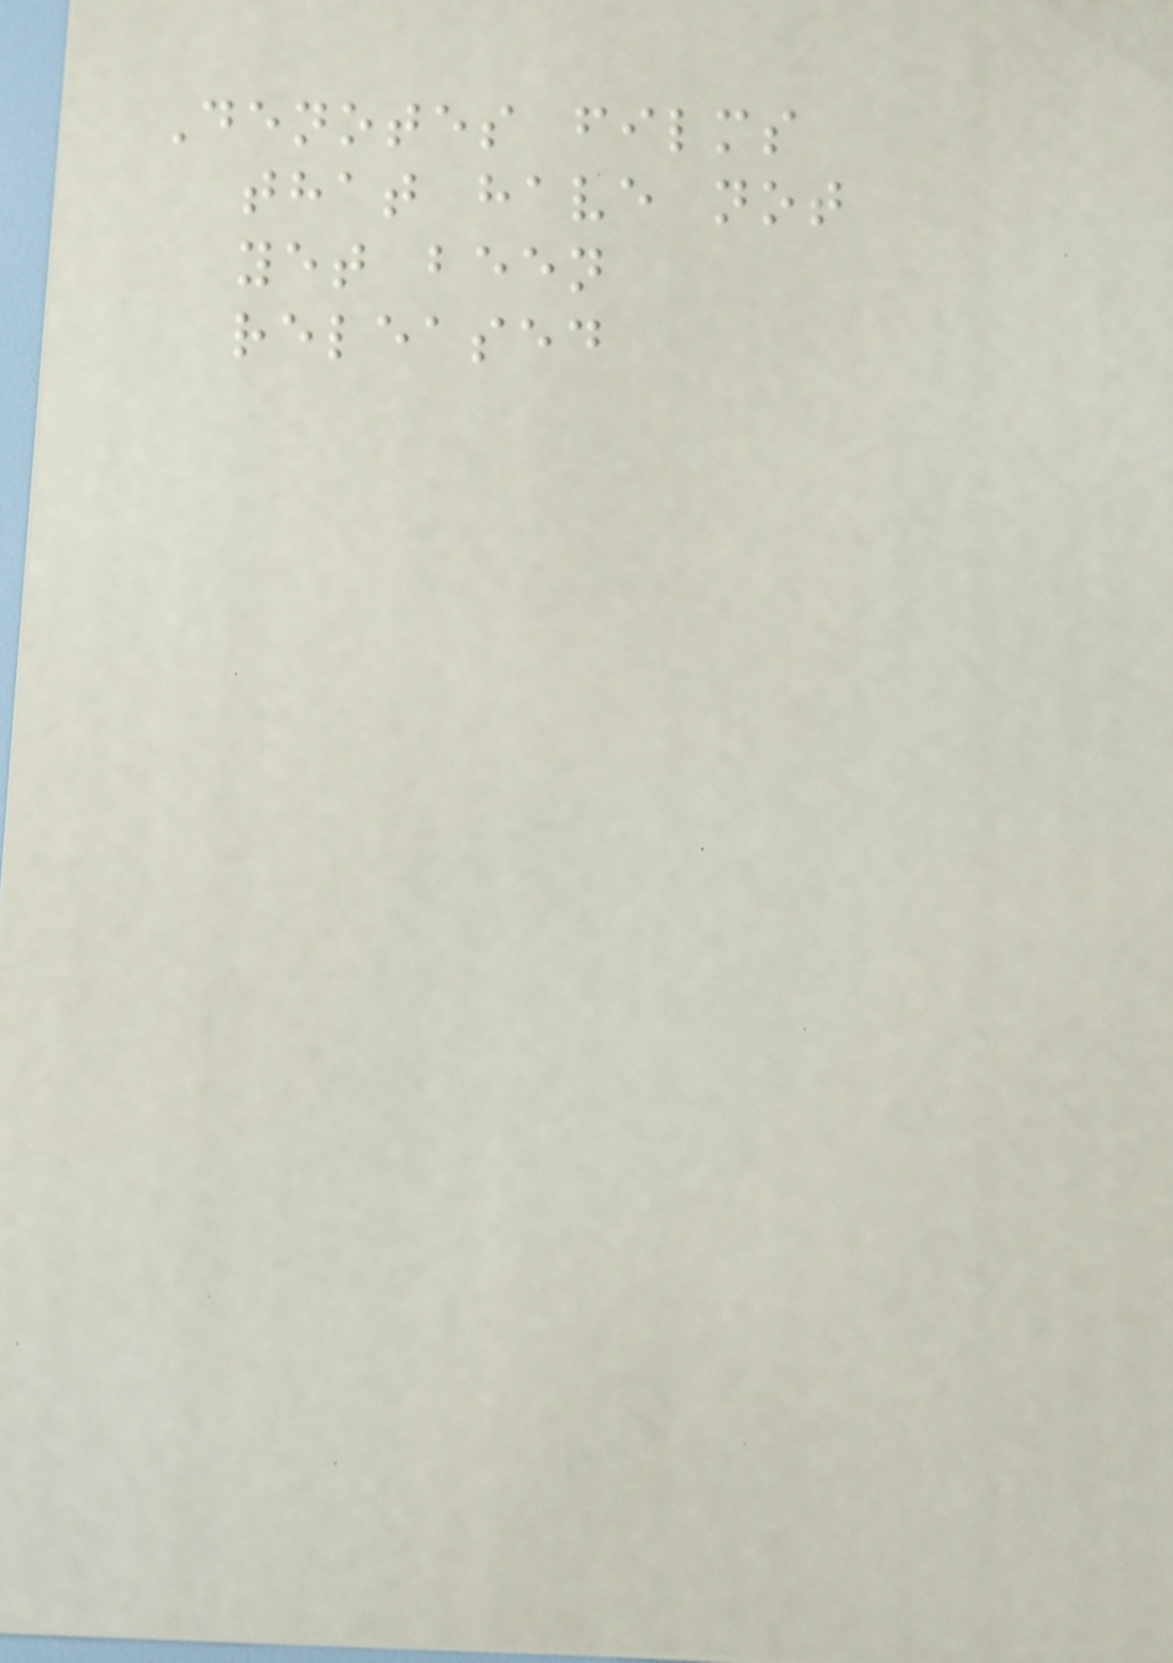Denotes films
that have not
yet been
released
